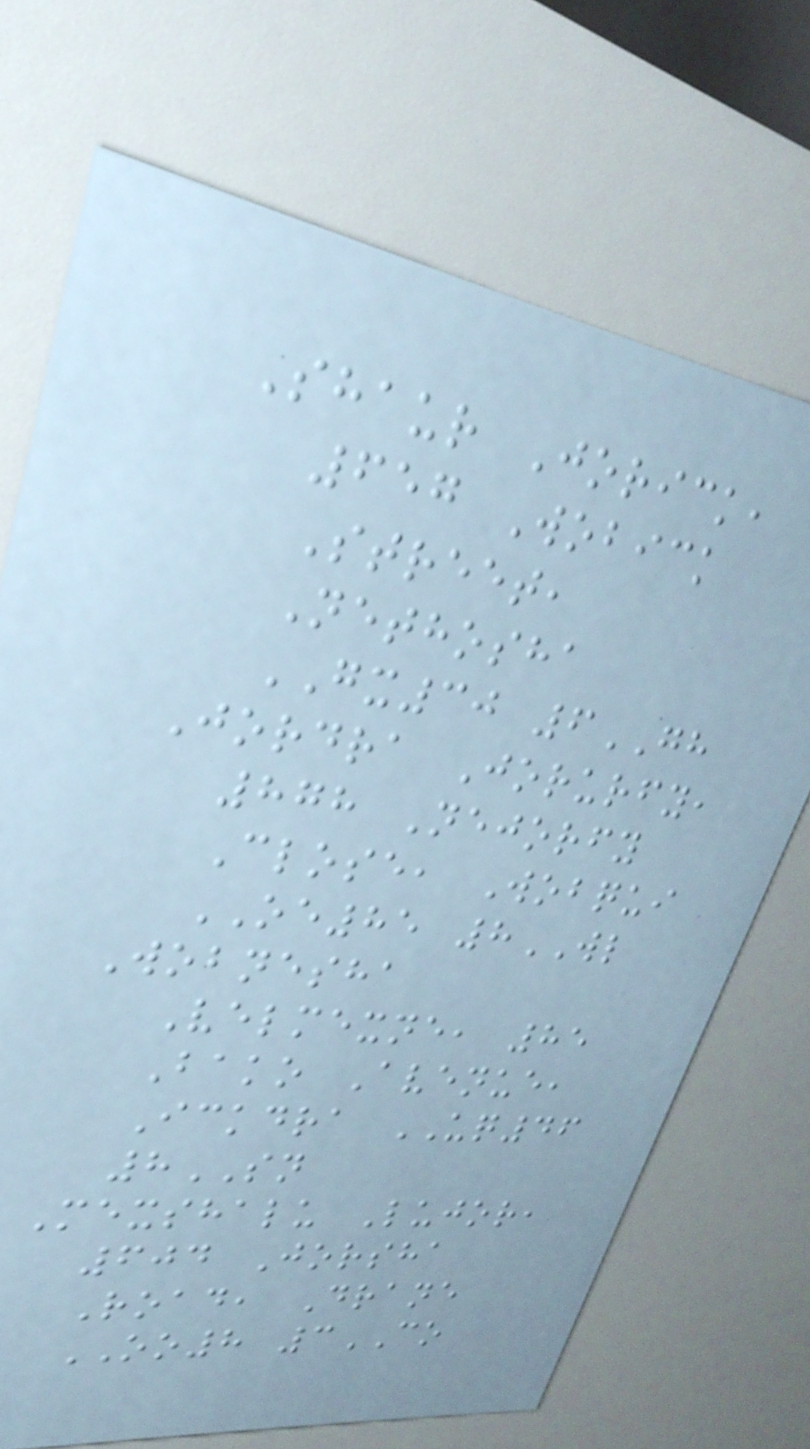Shaur Jorick,
657 Wobick
Street,
Nethosha
GX30 6GH
Jordra Jorurfy,
878 Nejorfy
Close, Wobqui
OE85 8WL
Wobnesha
Velmexne, 85
Bako Avenue,
Ickdra UQ46
8SN
Mexshalu Lujor,
604 Jorsha
Road, Drane
OO8 3CO
